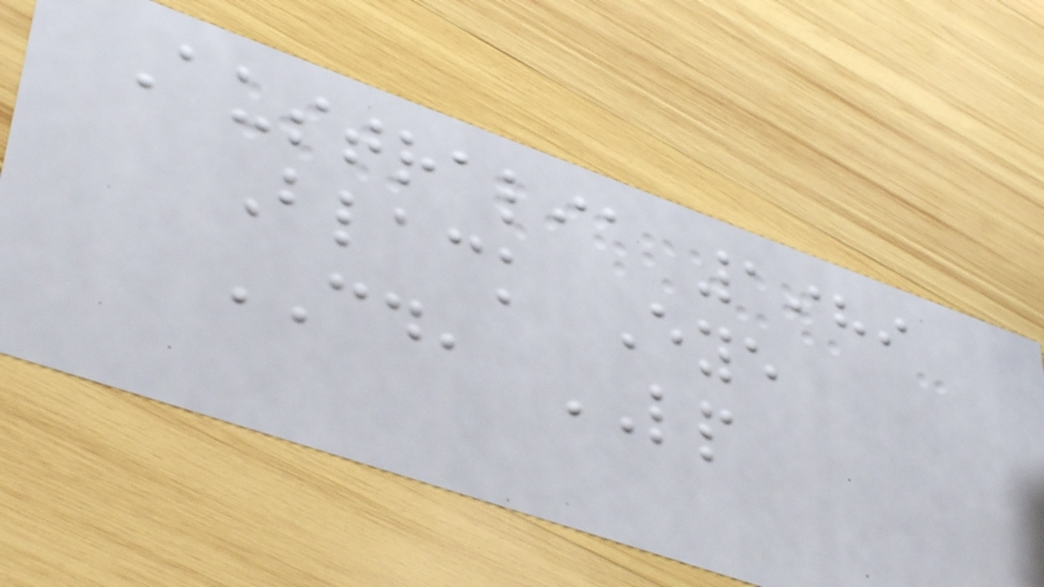Australia 1989
Black Eye
CD, LP
